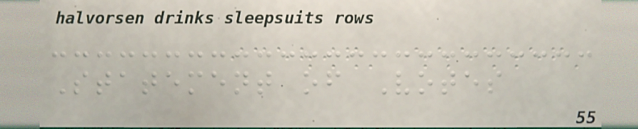Statement of Votes
